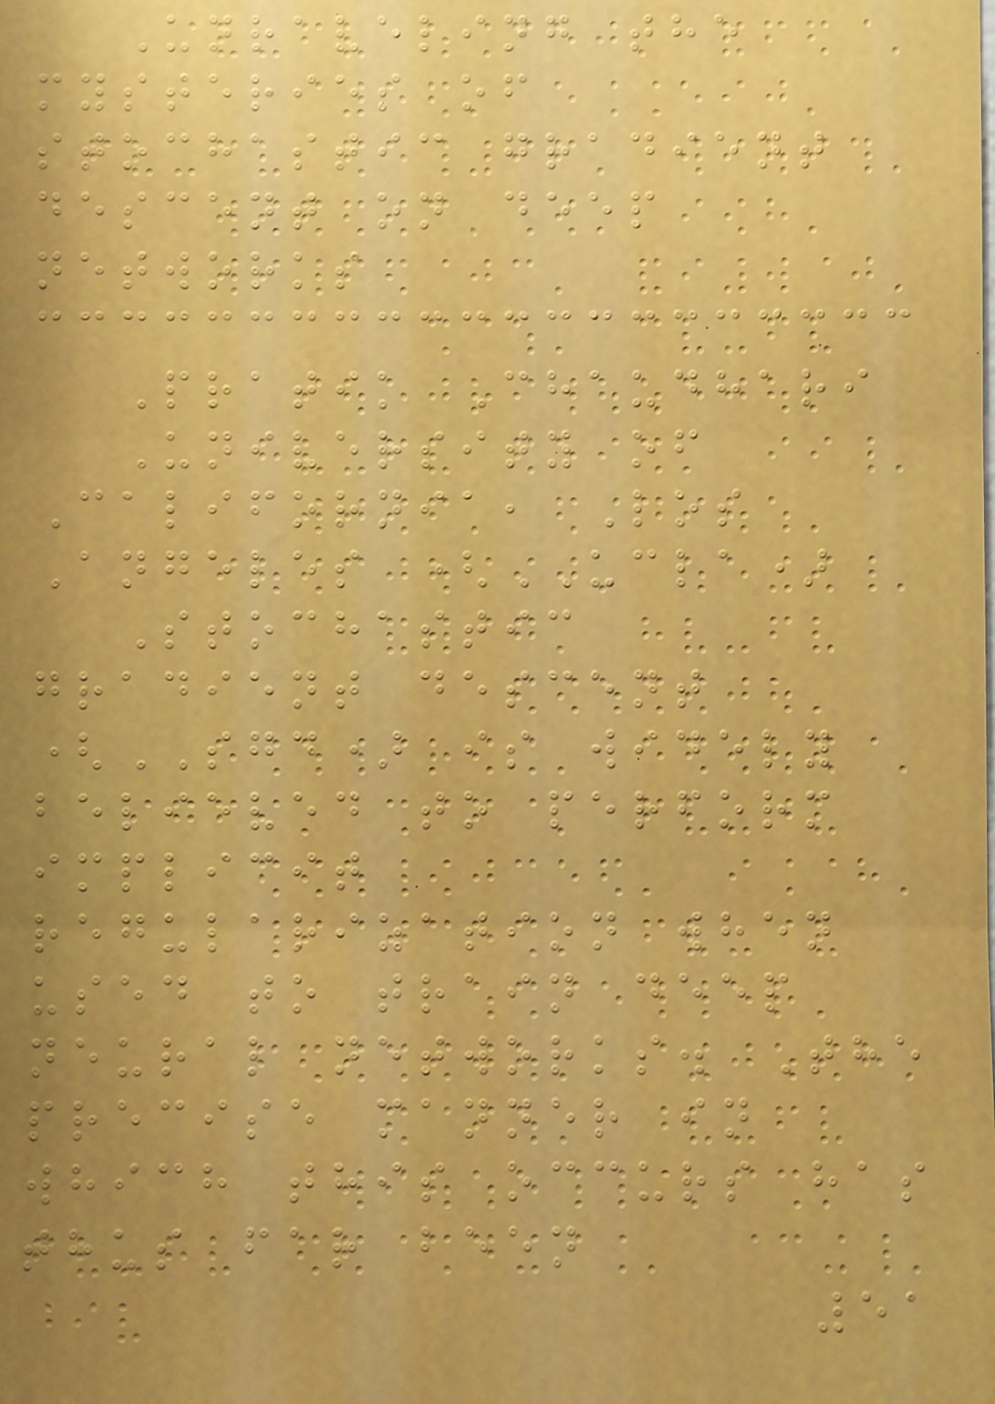Unraveling the
mysteries of
stochastic gradient
descent on deep
networks
Pratik Chaudhari
University of
California, Los
Angeles (UCLA)
Stochastic
gradient descent
(SGD) is widely
believed to perform
implicit
regularization when
used to train deep
neural networks. The
precise manner in
which this occurs has
thus far been
51
